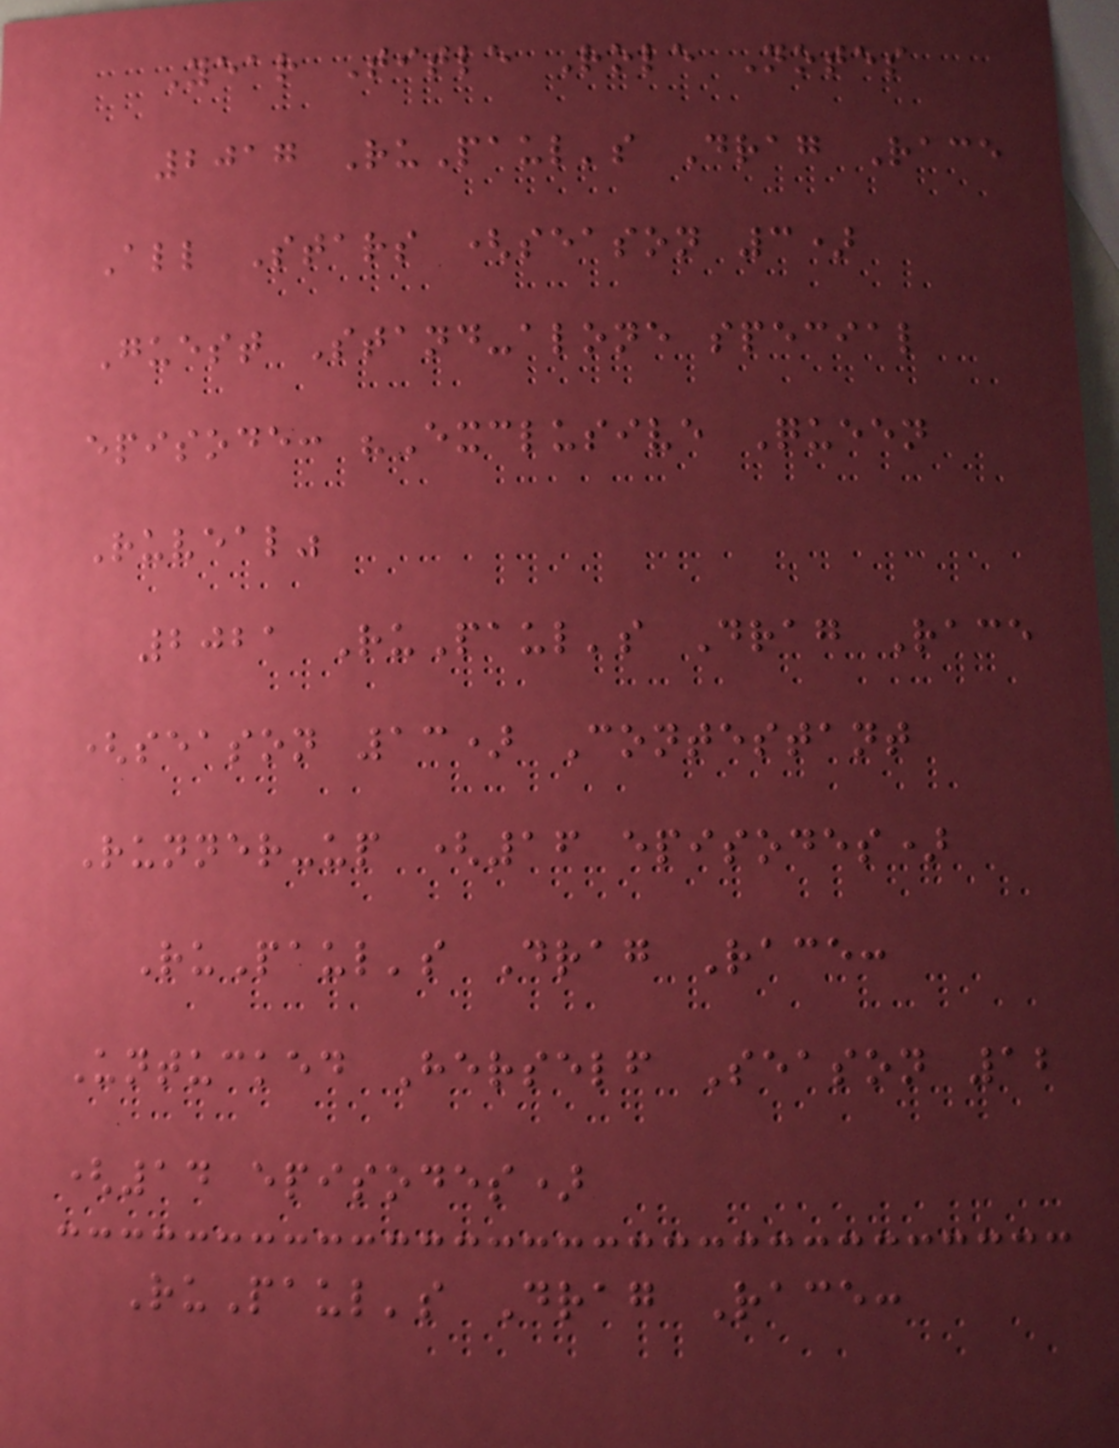Year Title Role Notes
2017 RuPaul's Drag Race
All Stars (season 3)
Guest Stand-alone special
episode: "Exclusive Queen
Ruveal"
2021 RuPaul's Drag Race
(season 13) Contestant
Runner-up (16 episodes)
RuPaul's Drag Race:
Untucked Herself Season 12
(14 episodes)
RuPaul's Drag Race:
